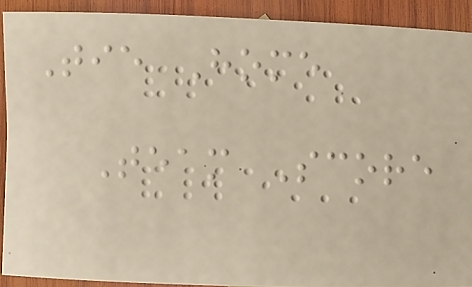Tie Home
Team Score
